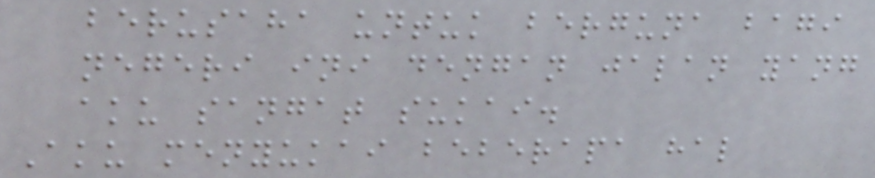berusaha untuk berguna bagi
negeri ini dengan jalan yang
aku sangat sukai.
Aku menyukai beberapa hal
